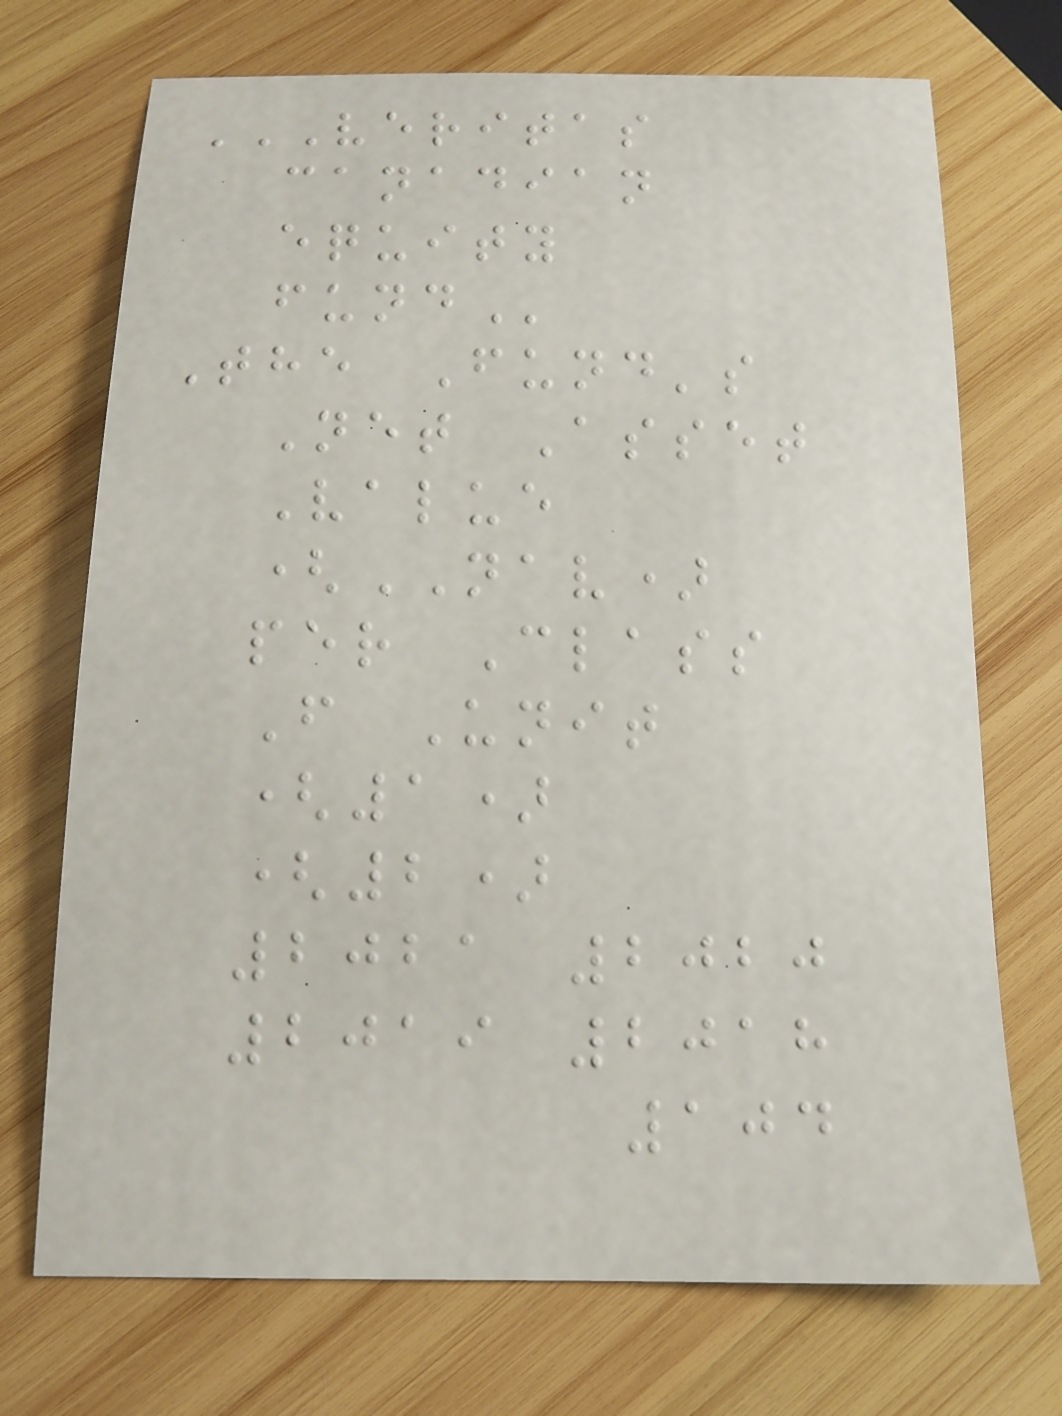VERITAS
CANADIAN
EQUITY
FUND
The Fund's
Net Asset
Value
(NAV)
per Class
F Unit
(1)
(2)
2021 2020
2019 2018
104
